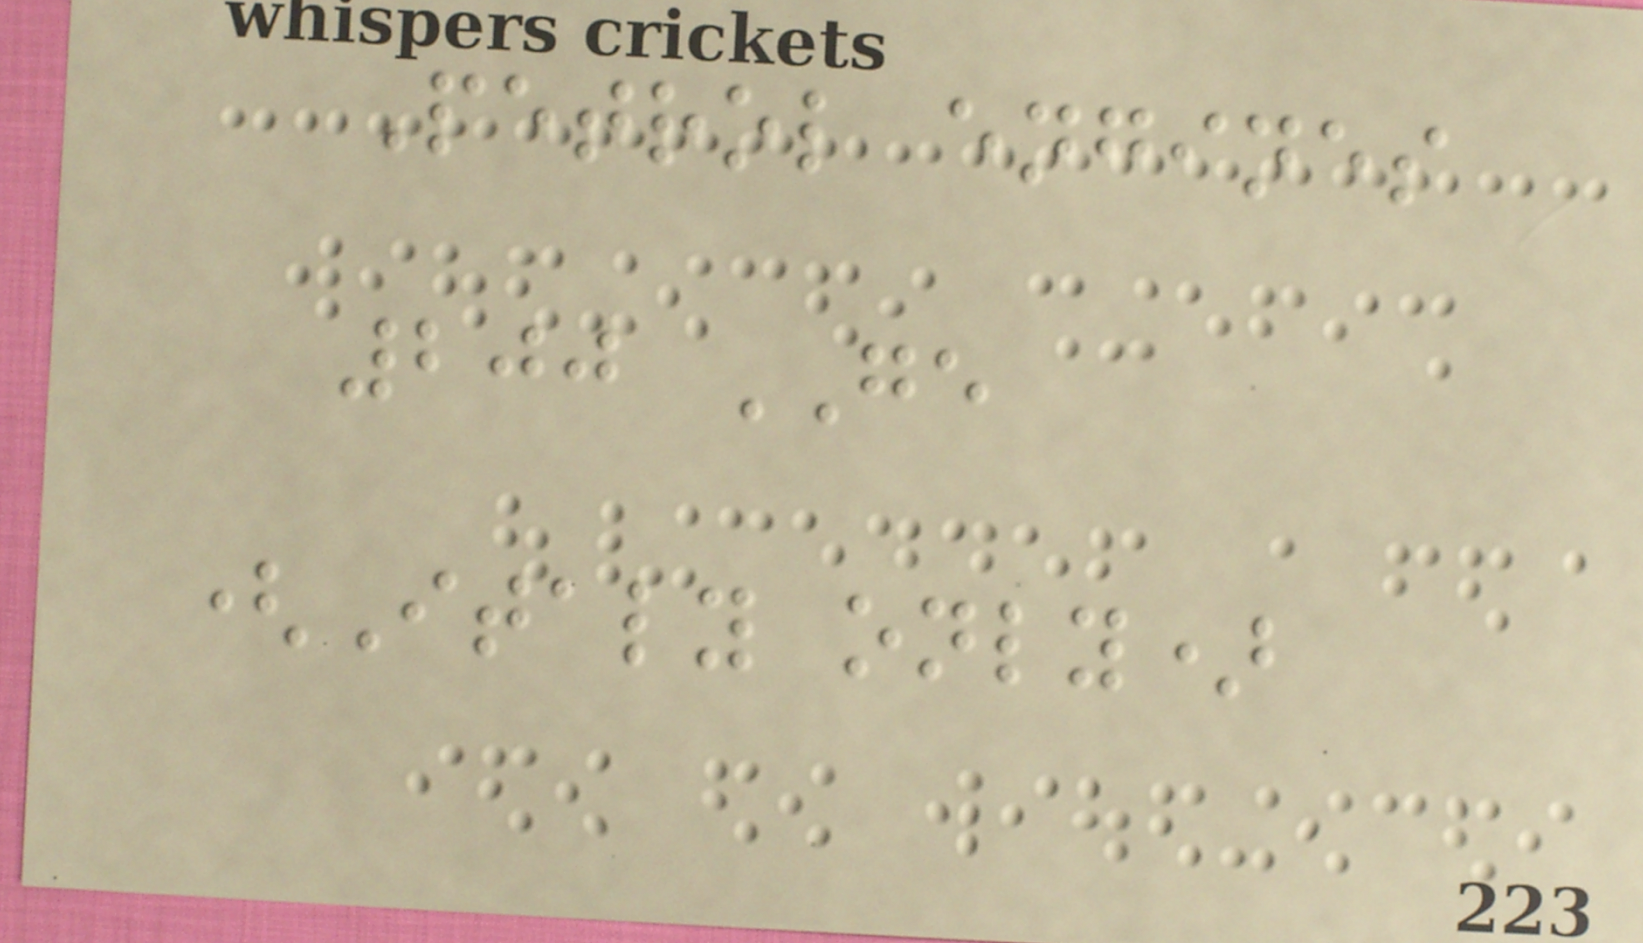Petrol engines
200 GE
(Italy only)
